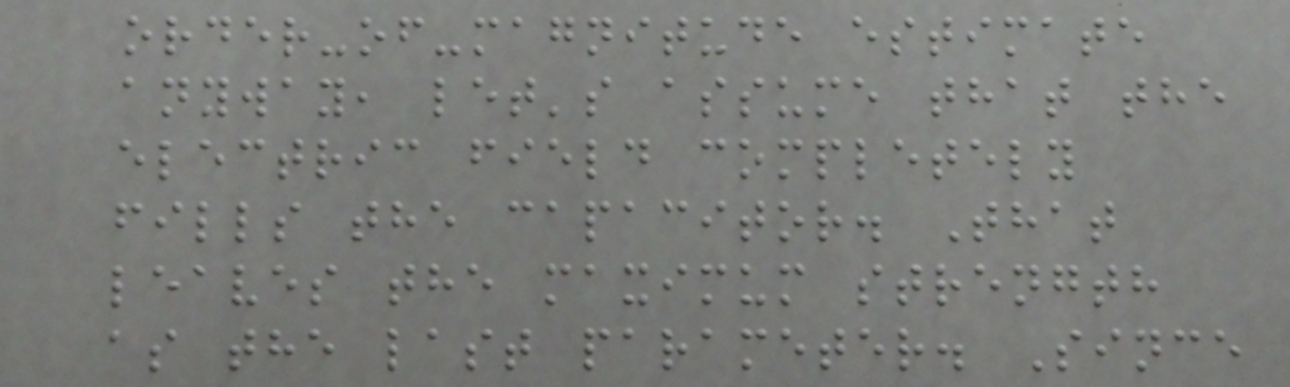order-of-magnitude estimate
anyway, let's assume that the
electric field completely
fills the capacitor. That
leaves the maximum strength
as the last parameter. Since
